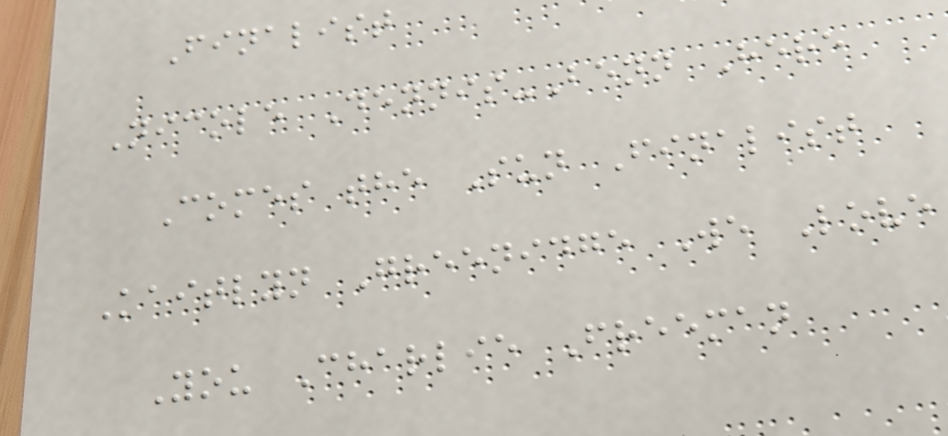Finalist
Nicole Dennis-Benn Here
Comes the Sun Finalist
Kaitlyn Greenidge We Love
You Charlie Freeman
